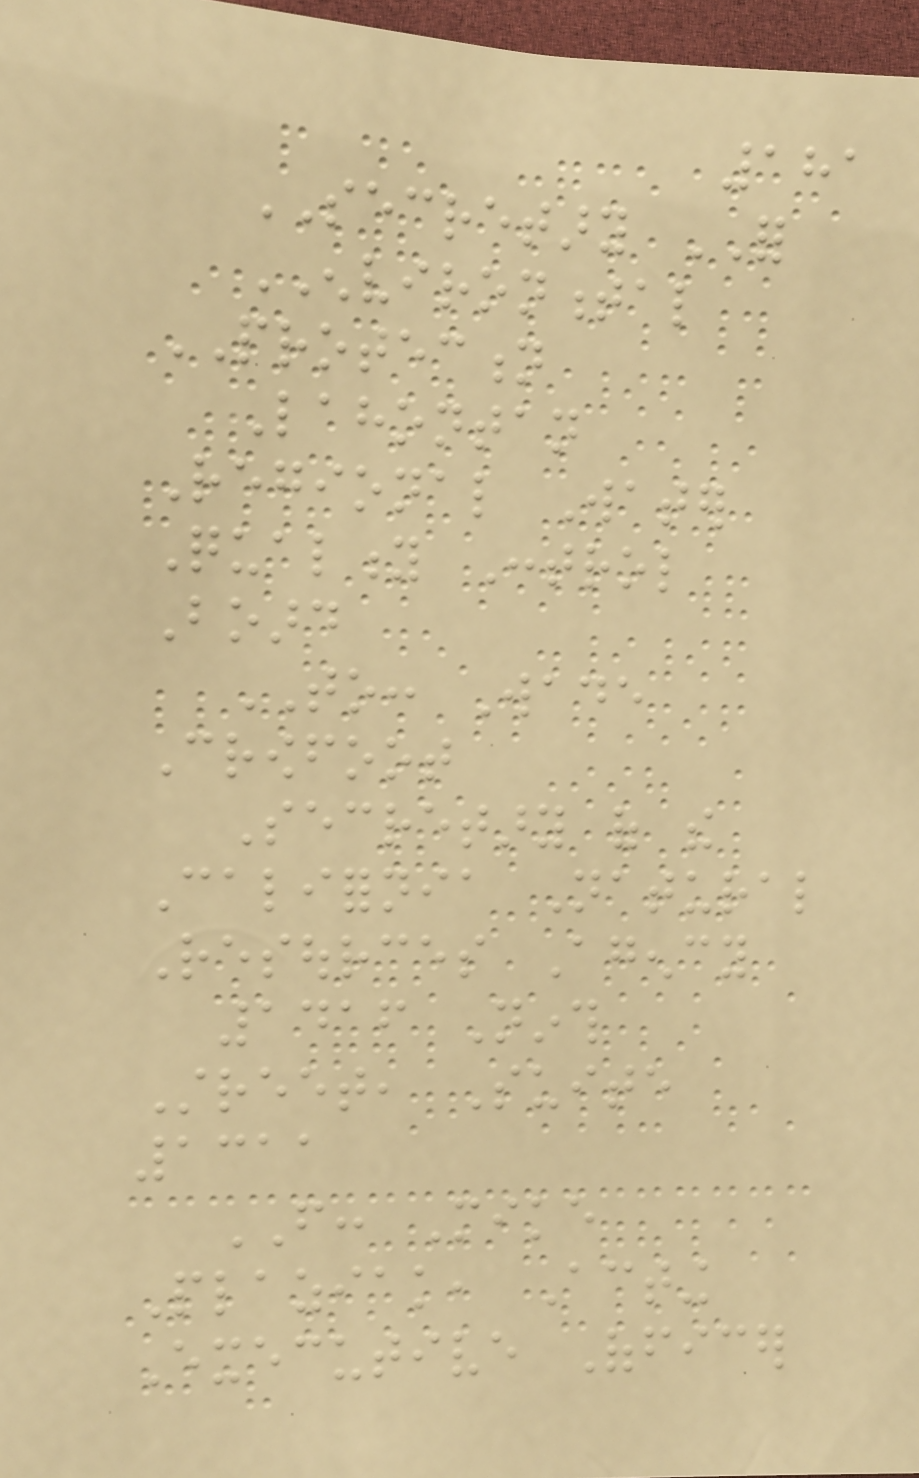181
SECRETARY FOR
ENVIRONMENTAL
PROTECTION
Lahontan
Regional Water
Quality Control
Board
TO: Wade
Crowfoot
Secretary of the
California Natural
Resources Agency
1416 Ninth
Street, Suite
1311
FROM: Mike
Plaziak, Acting
Executive Officer
